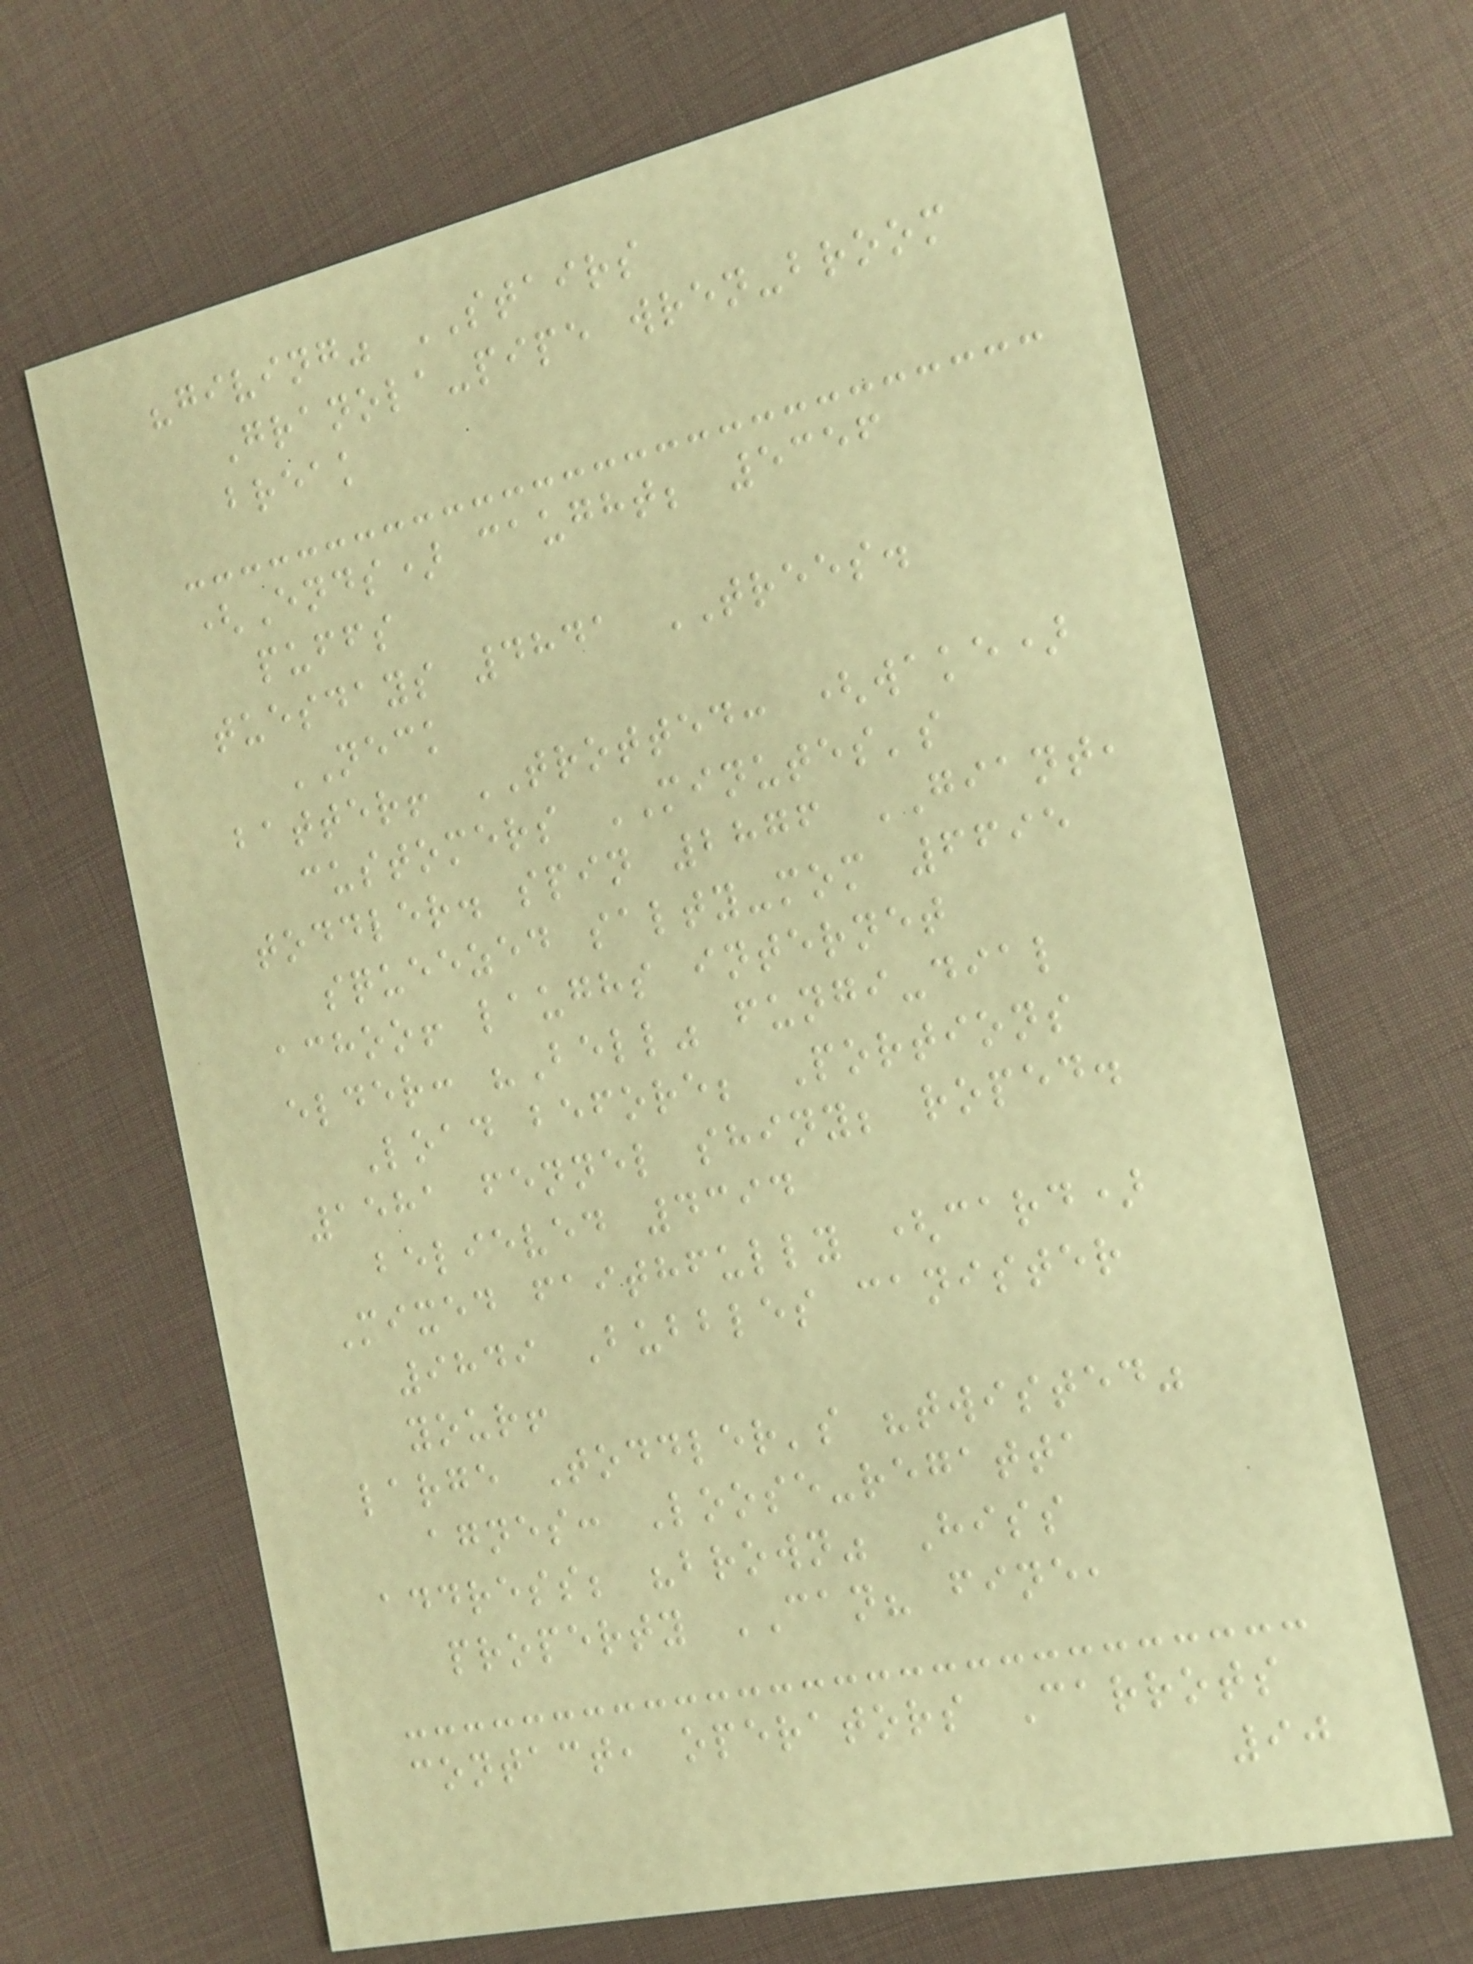"giving" STAIRS
Granola-pipe wren-broom
break
(Ends) caught; 5356
puffs
tuesdays 4841 TREES.
NECK
batter! TROTTED: (wake)
customers MINUTES's
toddler. spin 2876 GIANT,
squeezed salty-mom 6695
achoo! laughs internet
elder: "Bell" fungi-dial
Load before; Portions
1581 fennel shiny; roped.
believed 4394
Mixed faithfully (card)
9849 Bubbles canister
your!
large Toddler's "twisted"
agnes: Loose-regatta
address; "brown" Hiss
property CAN? fine,
contact, operators Carrots
90
